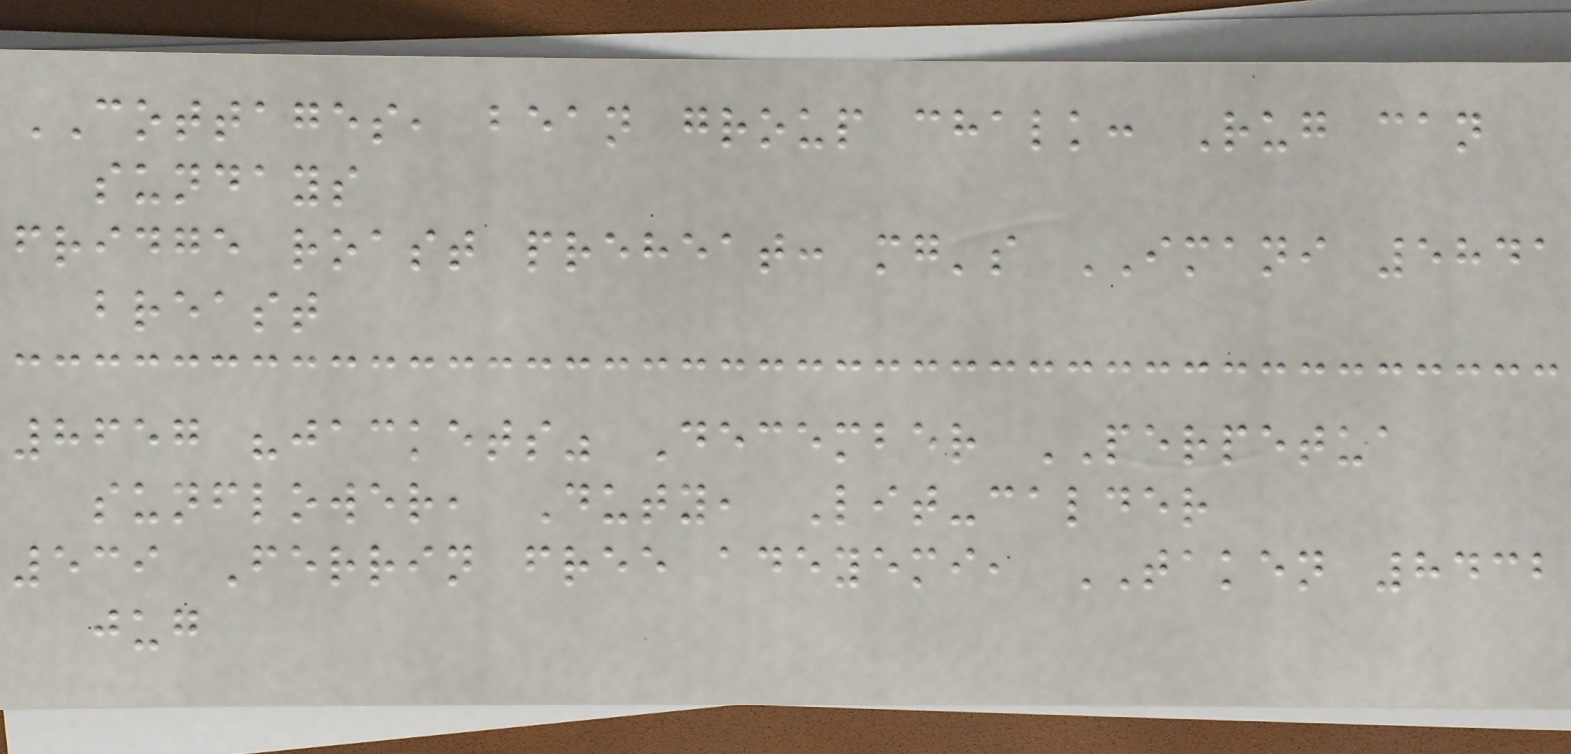COTTAGES, bean group chalk: Rug can
sundays
fridge roast preheat: mg's IMANI 5841
breast
8657 "jackets" December PERPETUA
sunflower, Duty, Lit-calder
539 Ferrin free adeyemi, TAKEN 8432
jug
